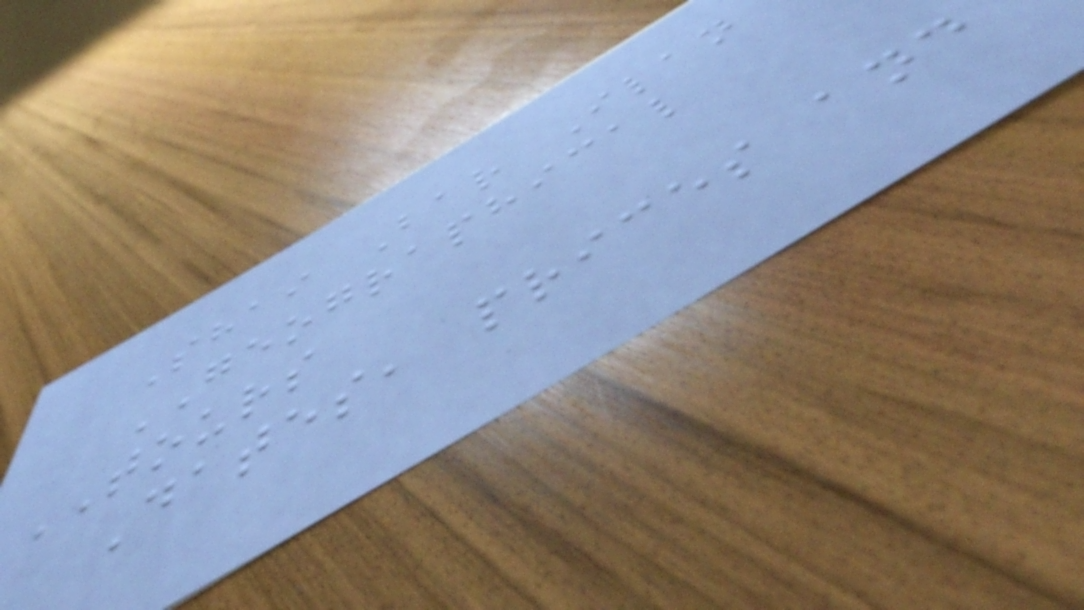Shai Bar Ilan
GEOGRAPHICAL
TOURS
Dates, prices and
